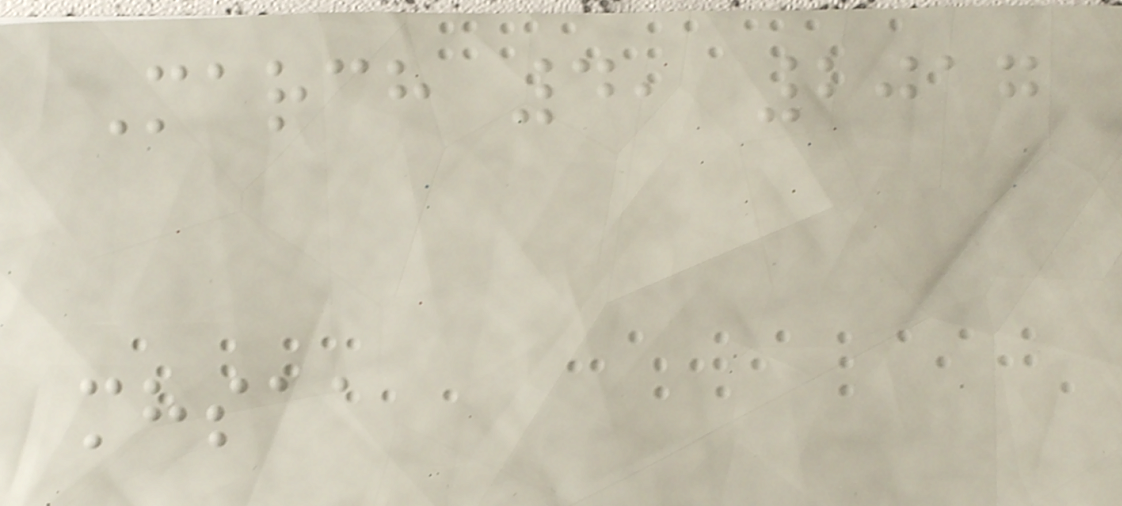March 4, 2017
mhsaa
